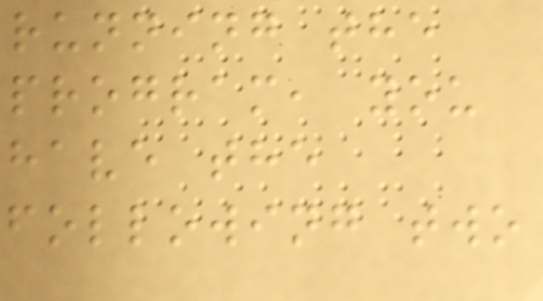running the
program, you
have the
following two
